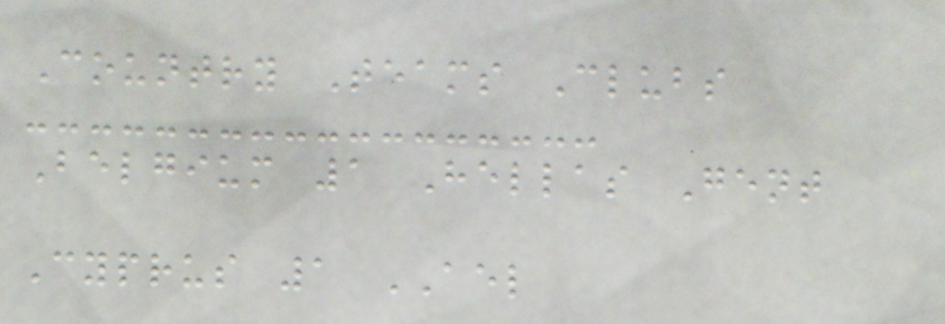Country Teams Clubs
Belgium 1 Hellas Gent
Cyprus 1 AEL
